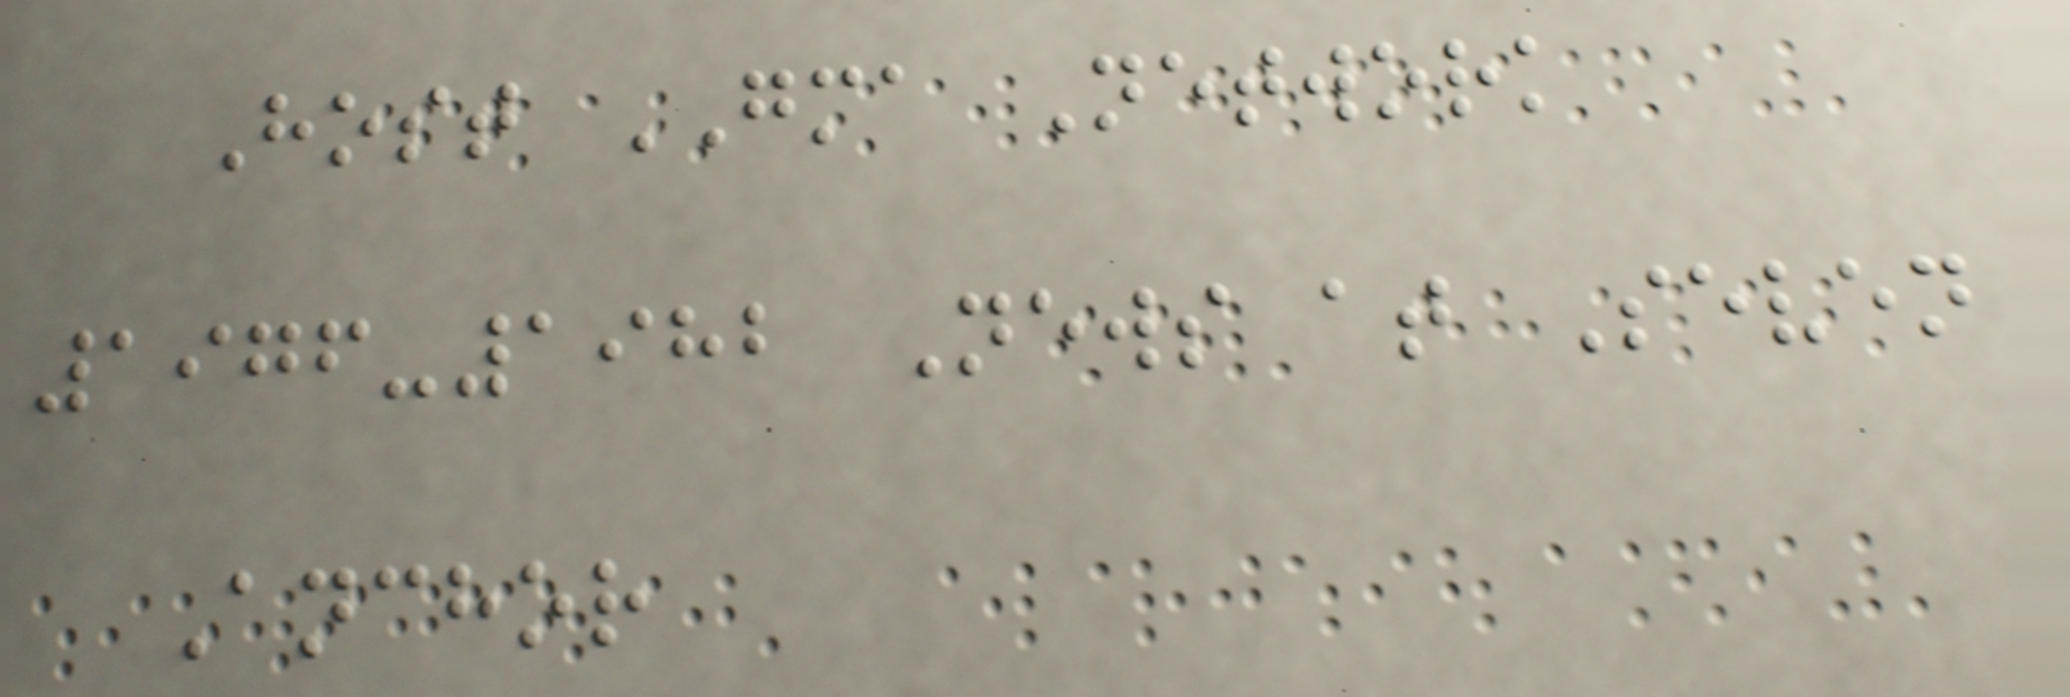Host GMA Network
1976-1982 News at Seven
Anchor
